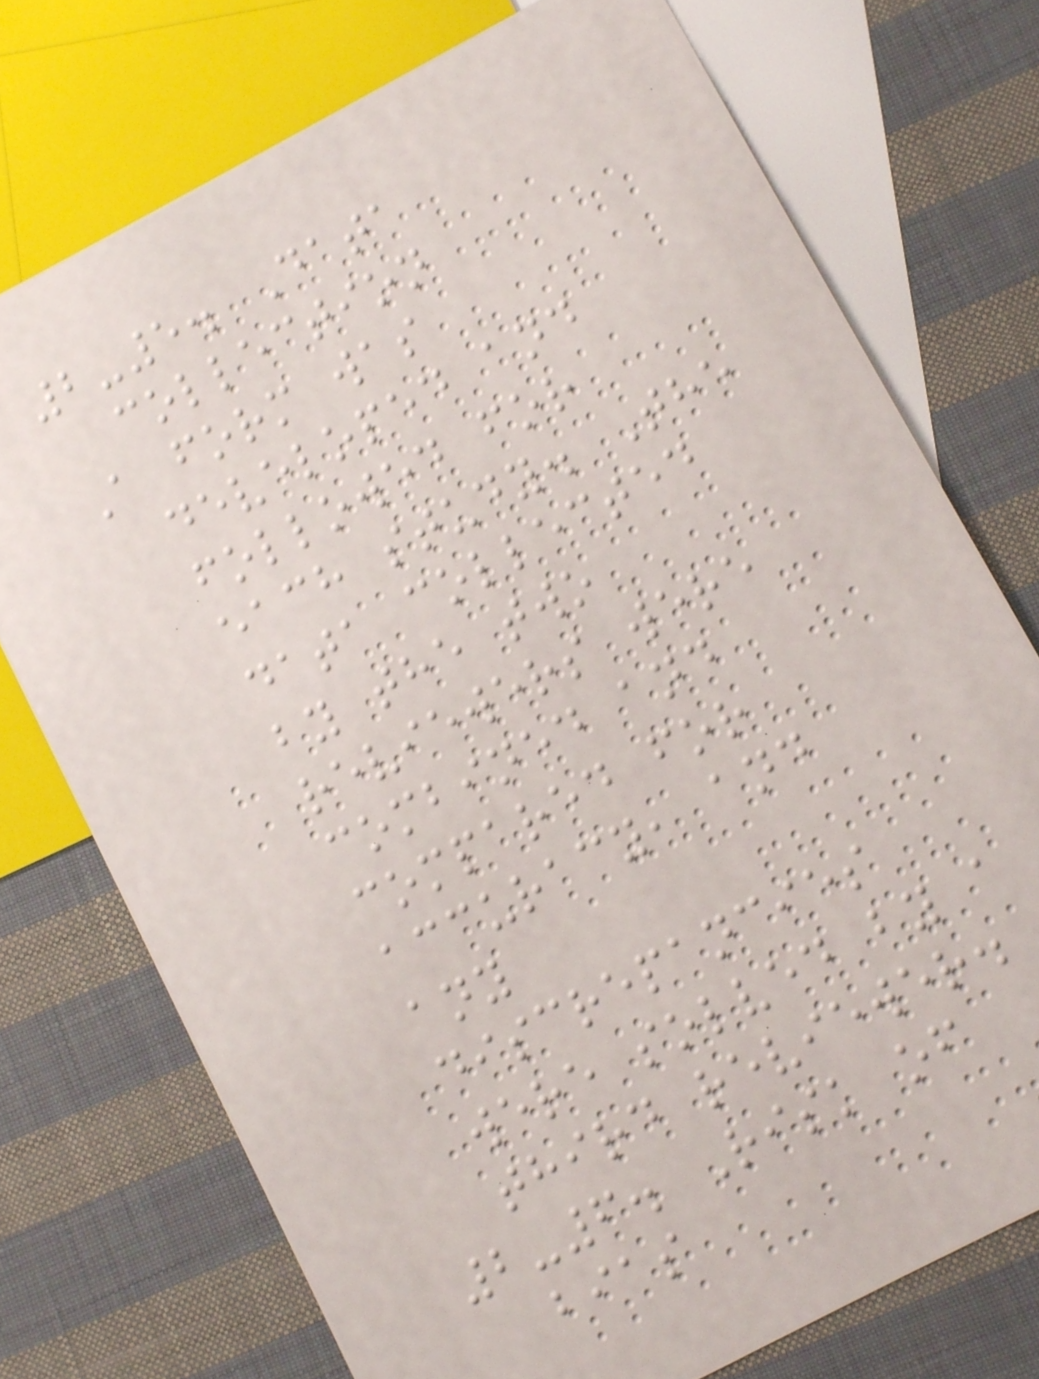2-5. Data
collection
A form was
developed and
followed for
each study. The
data collected
by the two
reviewers were
combined and
compared for
accuracy, and
any
discrepancies
were solved by a
third reviewer.
2-6. Risk of
bias
